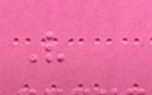V
